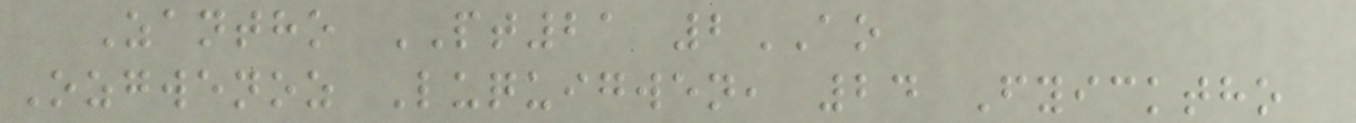Zantho PT21 2AO
Ozgwenoz Luquigwen, 24 Fyicktho
